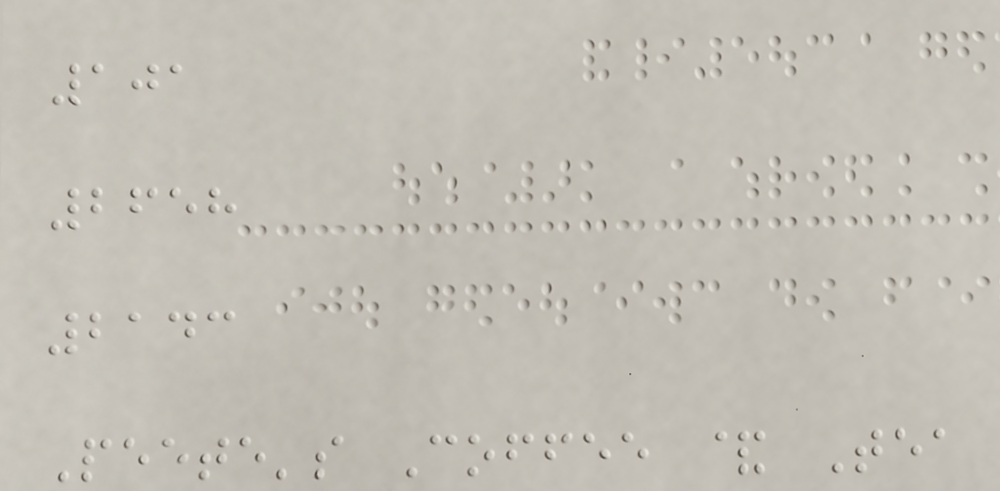101
2658
2143
Peete's Coffee & Tea
